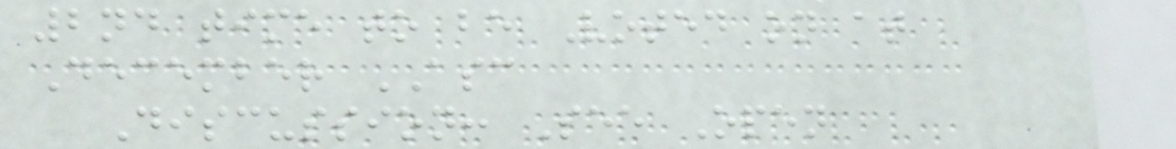2nd time to be Voted on at
December ASC
Discussion: See Open
